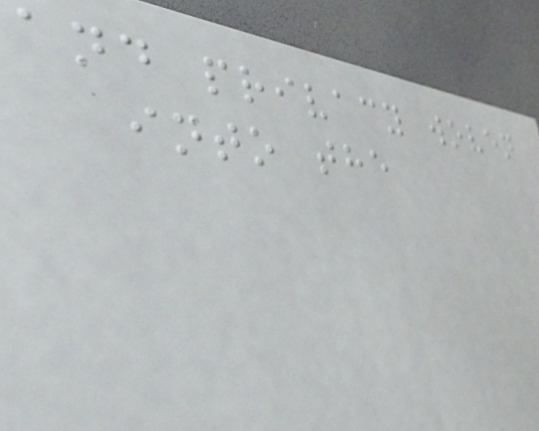and privacy woven
into the
